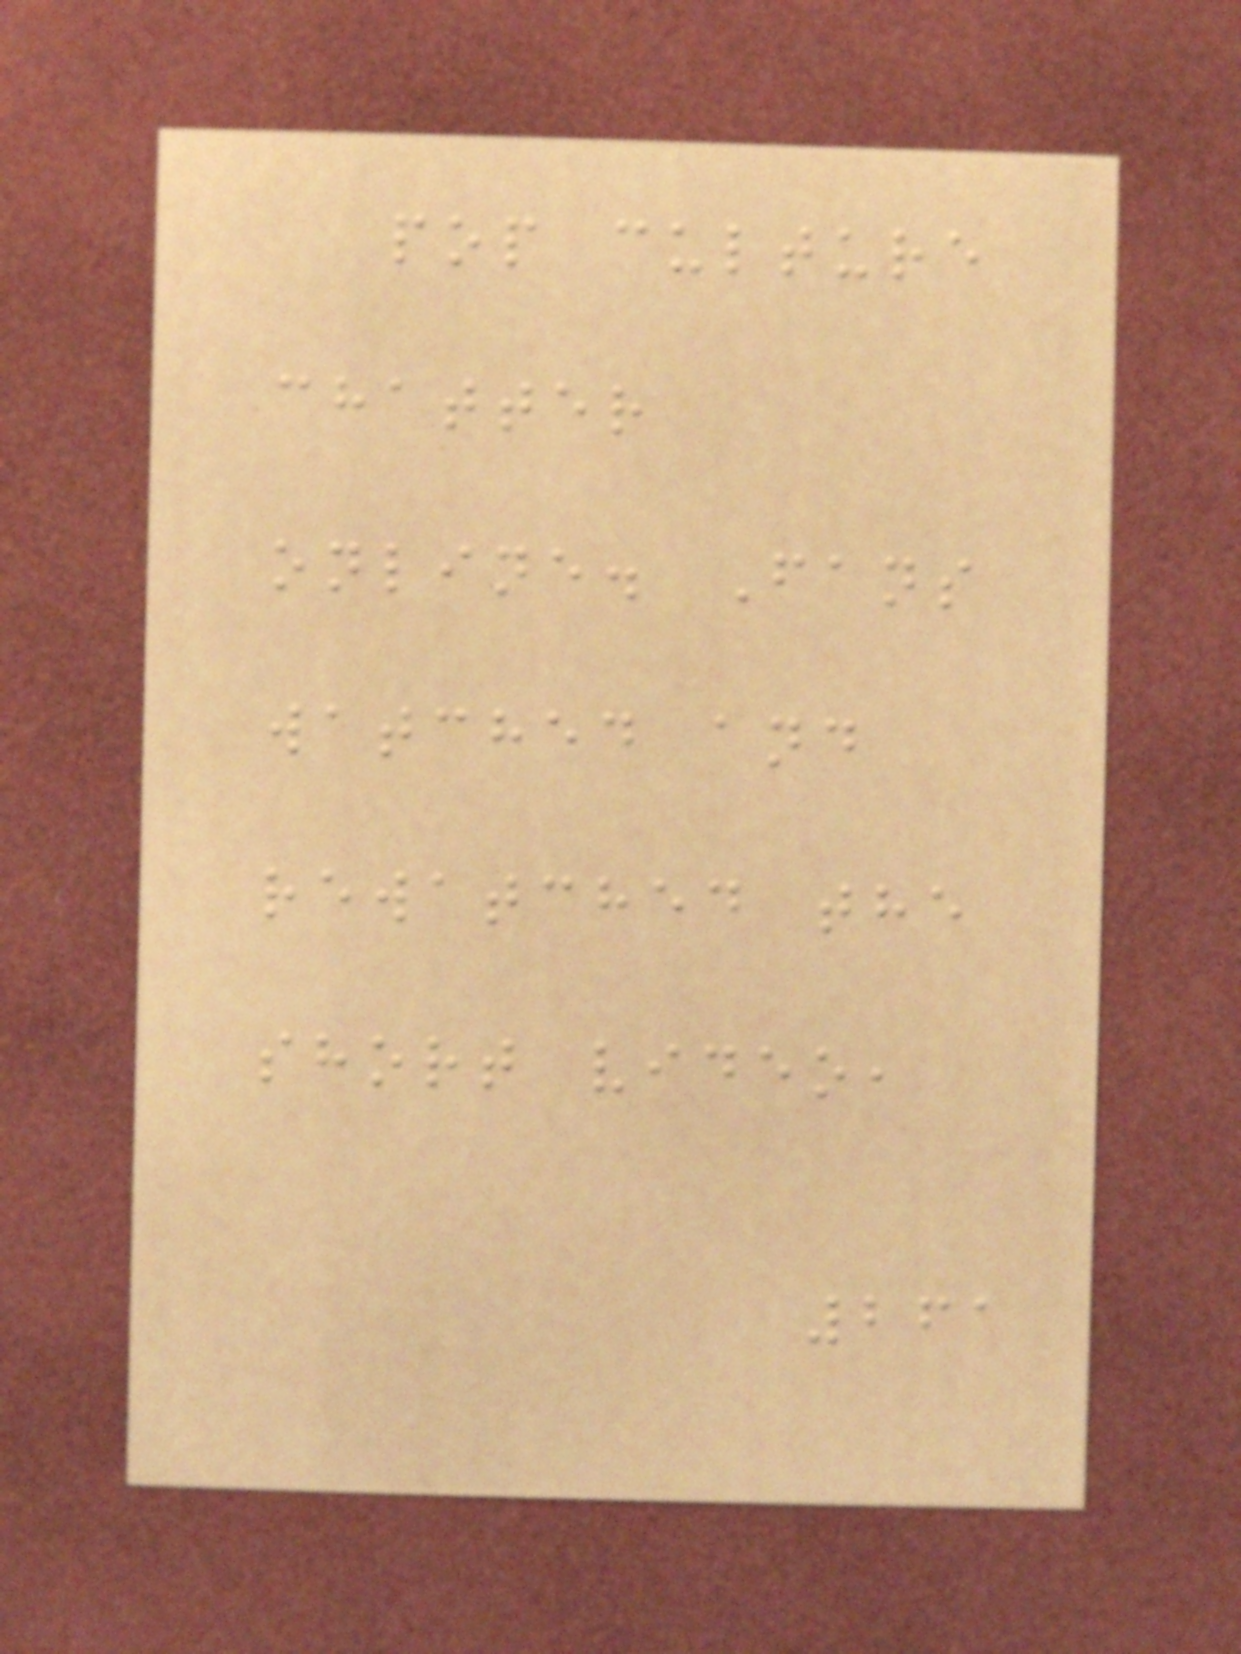pop culture
chatter
online. Fans
watched and
rewatched the
short video,
261
